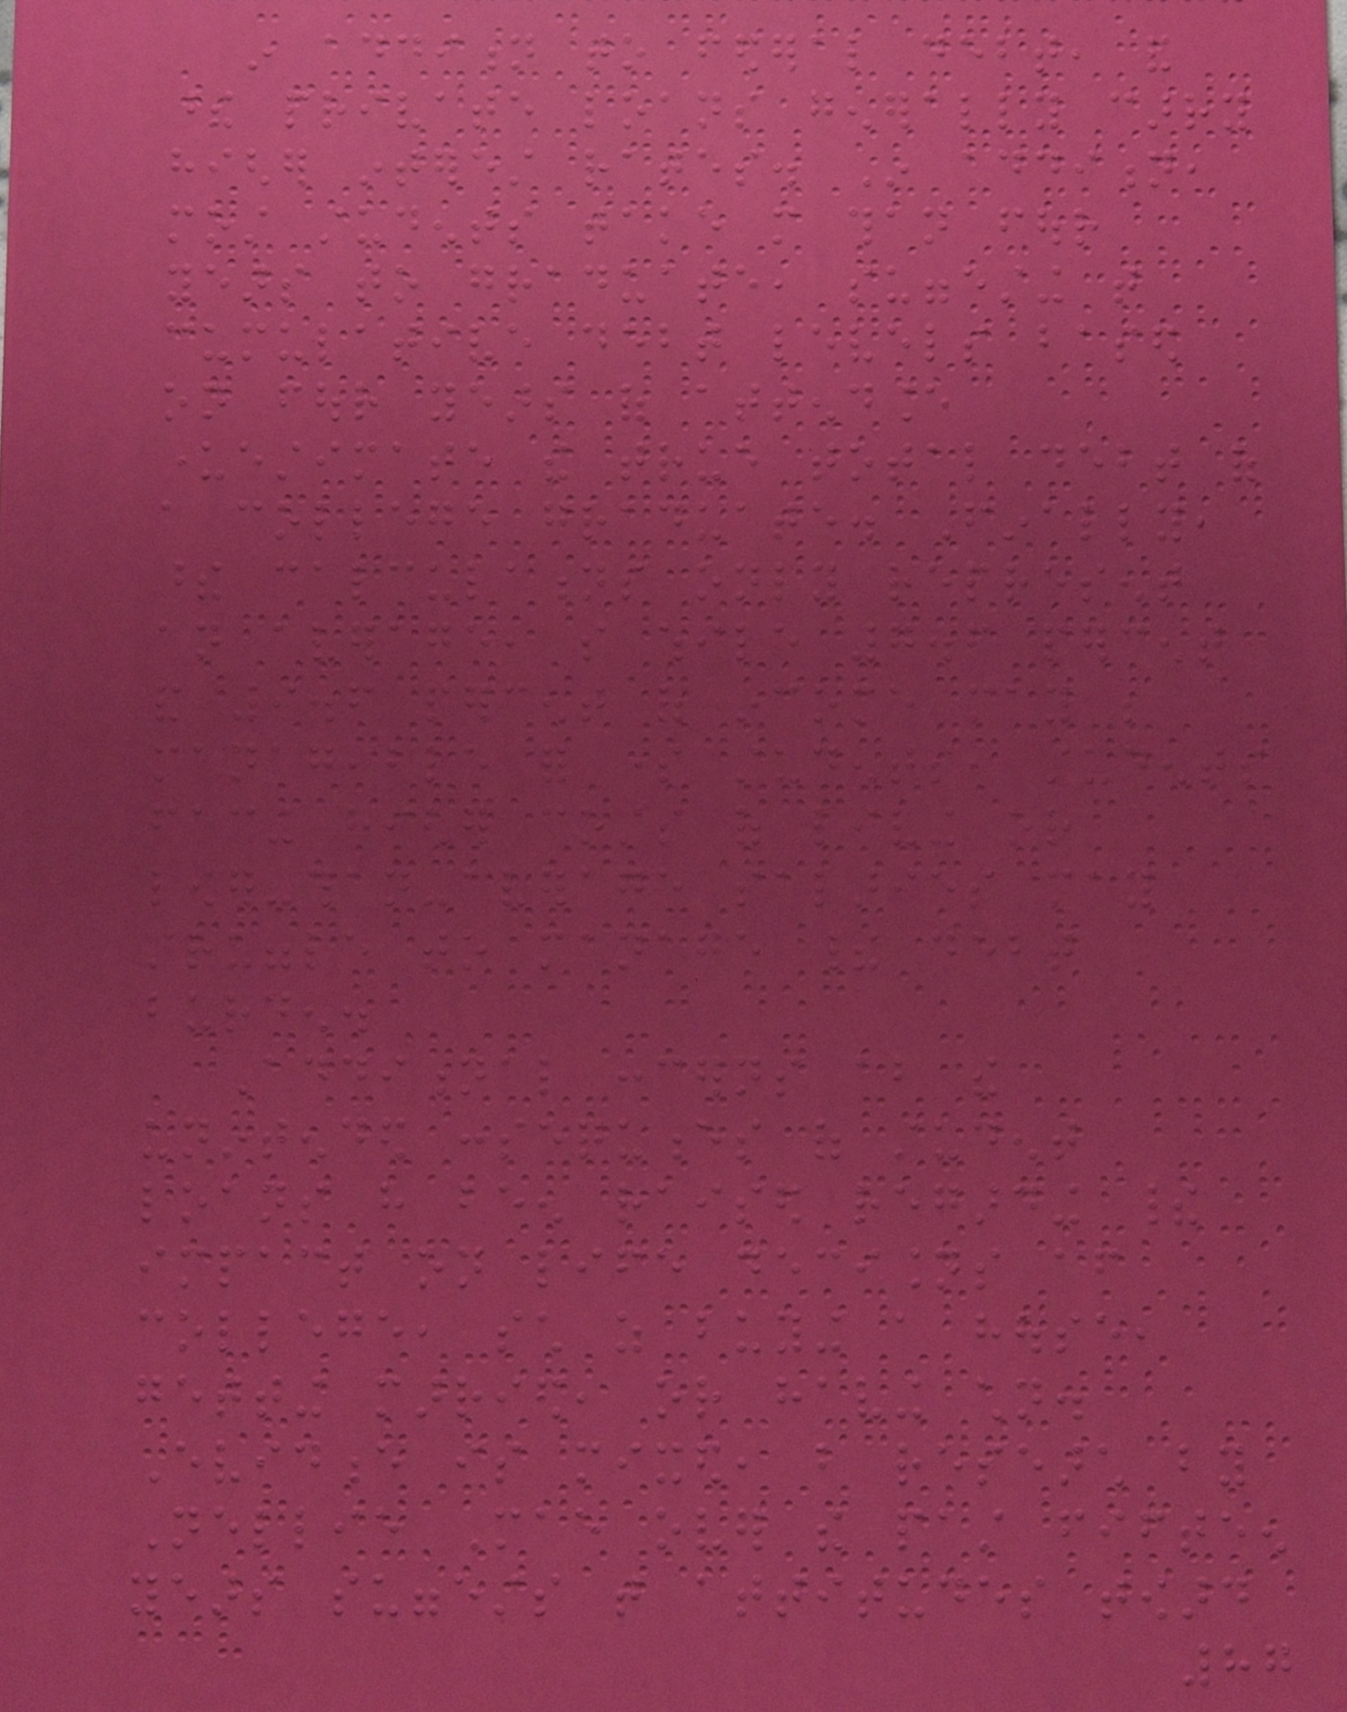in addition to federal debt, and
these private loans generally carry
higher interest rates. In addition,
most students take more than four
years to graduate, suggesting that
cumulative debt levels based
on four years of attendance
underestimate the true total debt of
a college graduate. Finally,
these calculations only represent
an average, so while 7.6 percent
and 9.6 percent of income may be
manageable for some students, students
facing higher costs of living or
lower-than-average salaries may
struggle to manage their debt
burden.
Additional concerns about the
unintended consequences of student
loans have been raised regarding their
impact on life decisions after
college, such as buying a house,
getting married, or having children.
Evidence is mixed, but research by
Nellie Mae over the past fifteen
years suggests that attitudes toward
87
